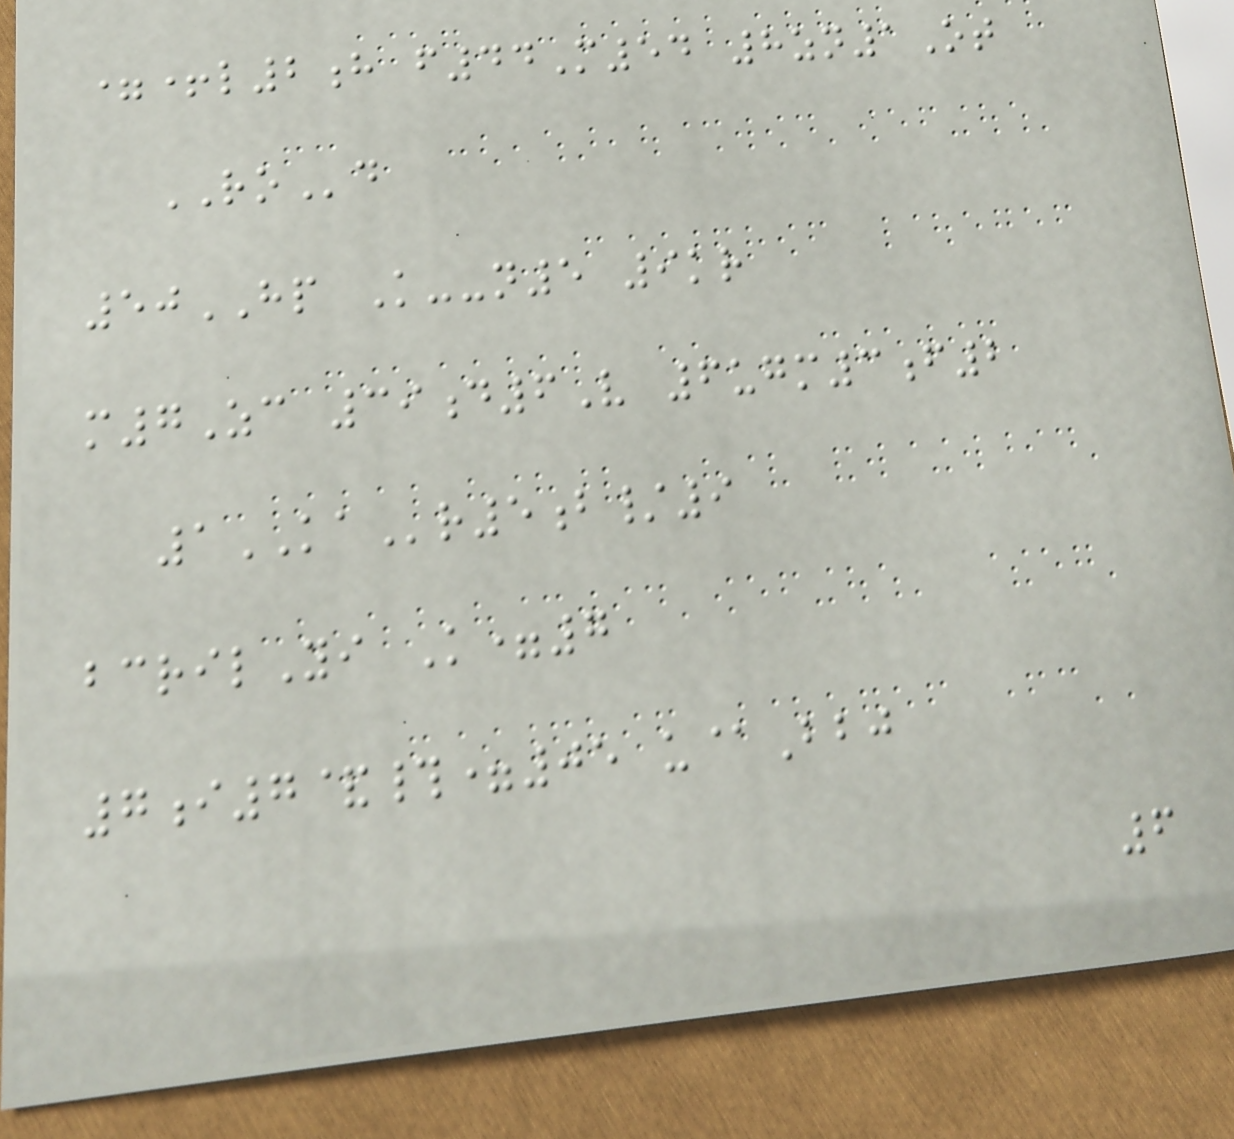=+l2h f44M54 8zn1Ot
ROd
50HP K--n5 9kr
m7Zc 39d6V 6ugm3f2
1KAr5b/9
bcrilYi K=7
7i7&#=05 u@Bbj
6
